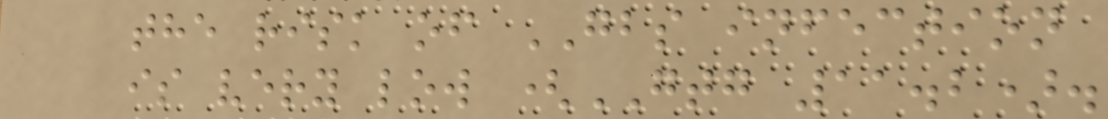the risk of GBS infection
is very low (GTG 11.2).
